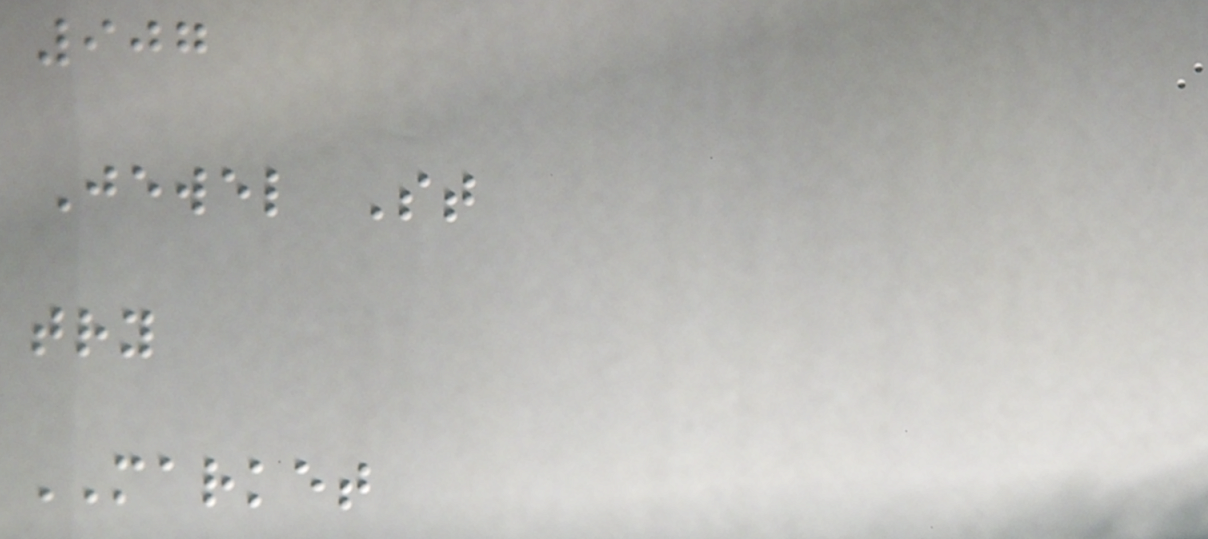907
Jewel St
try
MARKET
